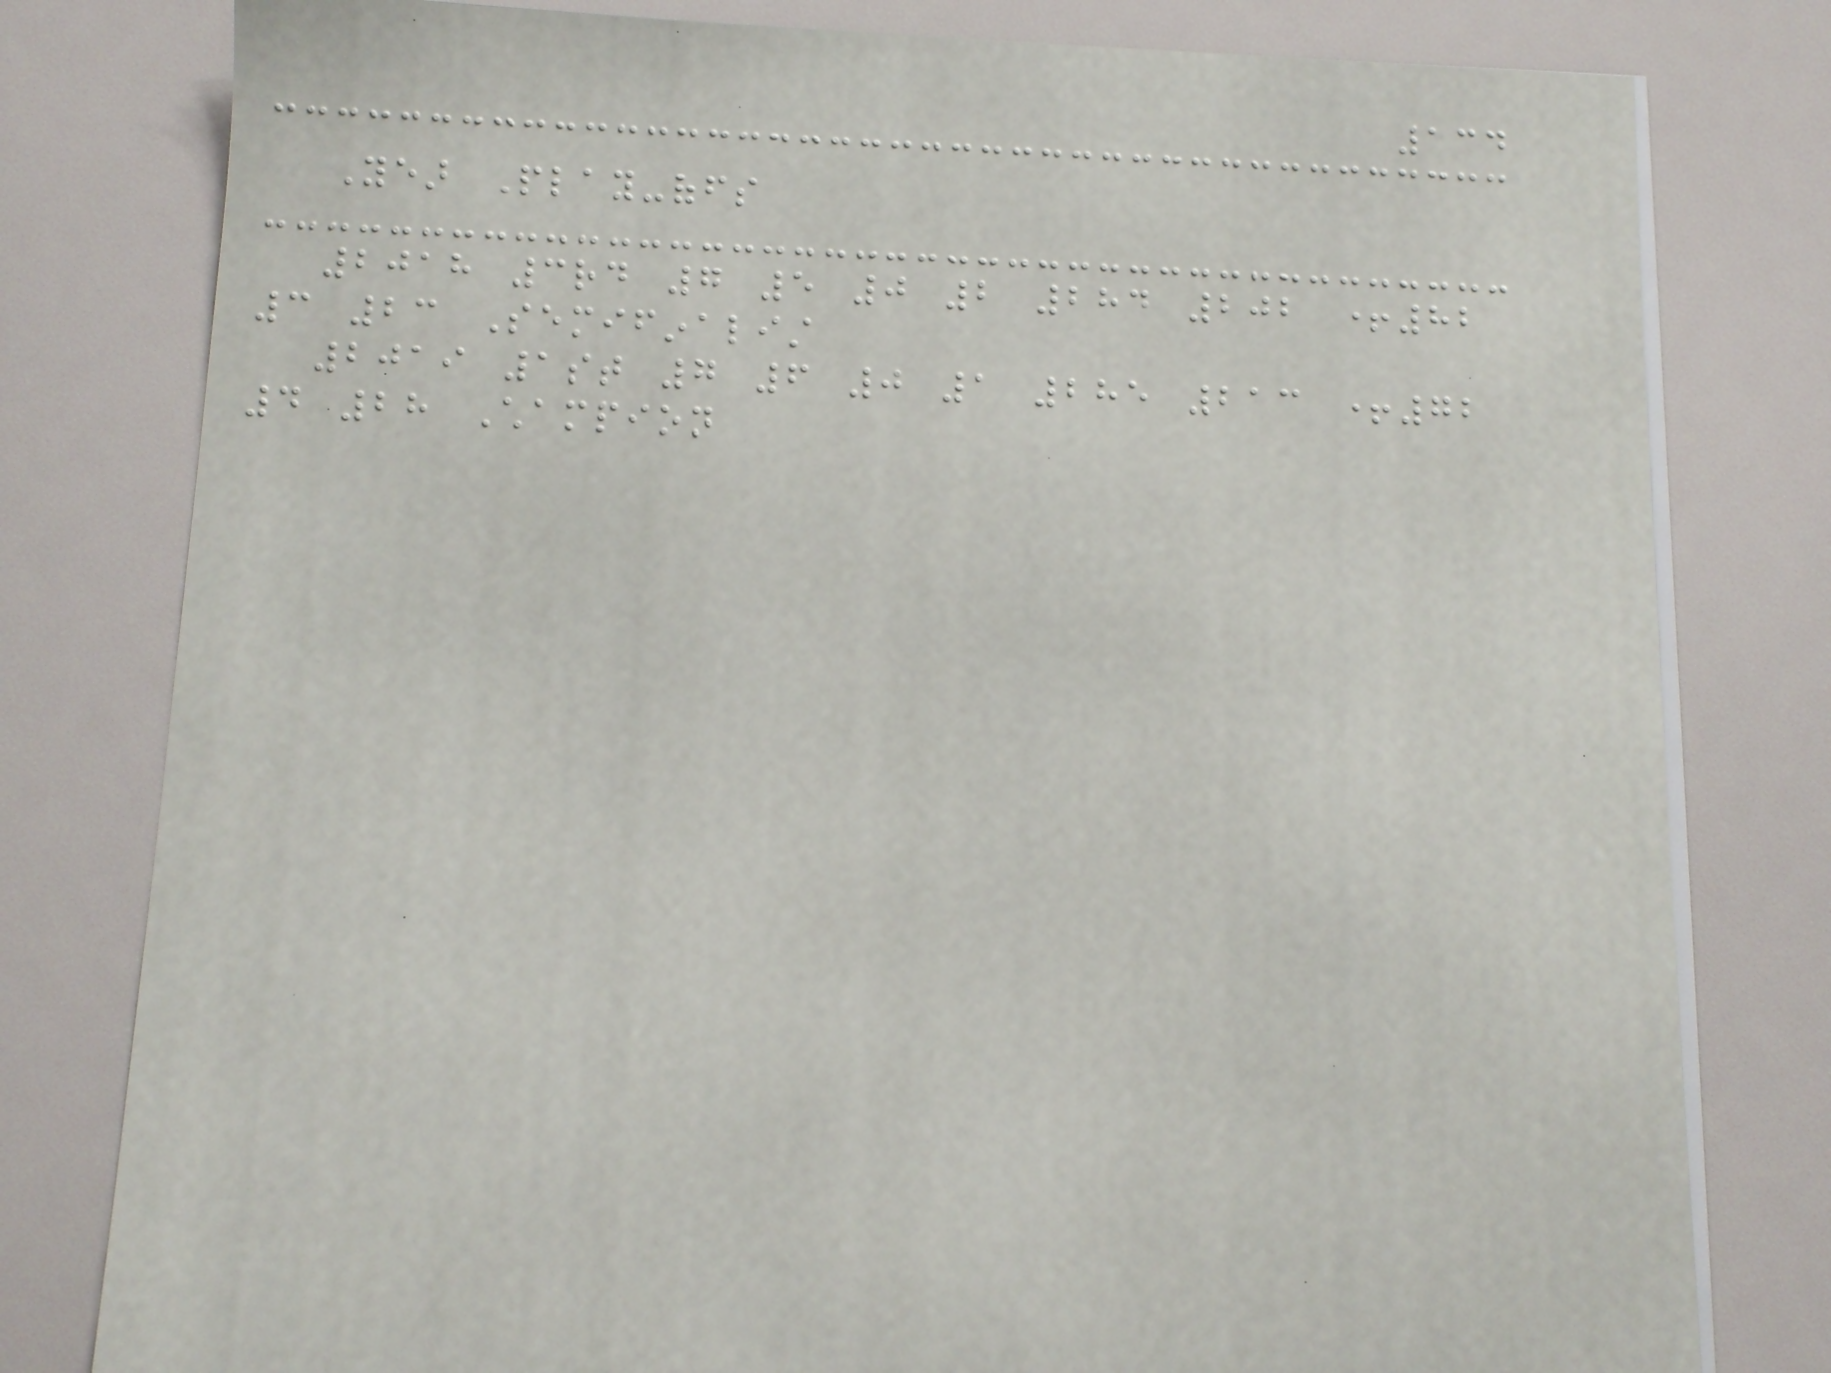134
Year Play-offs
2018 3rd 7 5 0 2 284 202 +82
3 23 Semifinalist
2019 1st 7 6 0 1 285 213 +72
4 28 Champion
